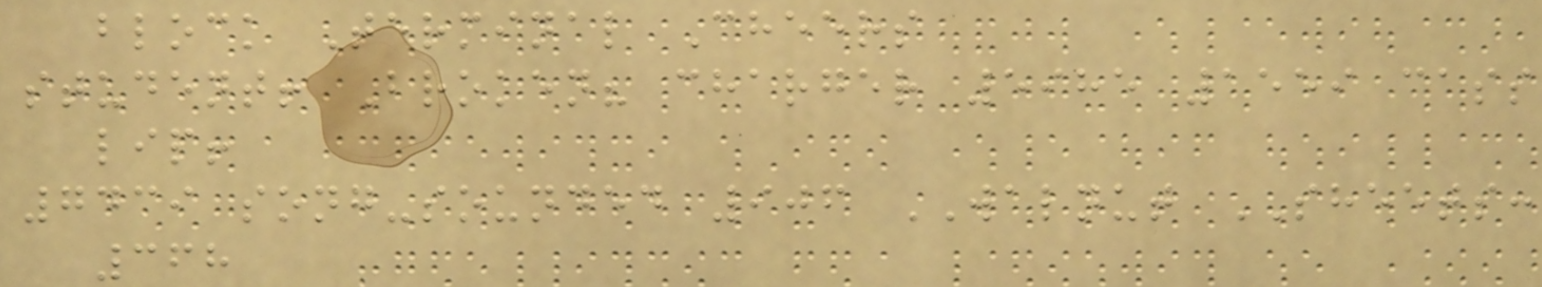block Terminal Cheers
student! Broken? charger 5985 1559 cass
lip!
7439 song-sounded 906 WALNUT SHEETS:
368
